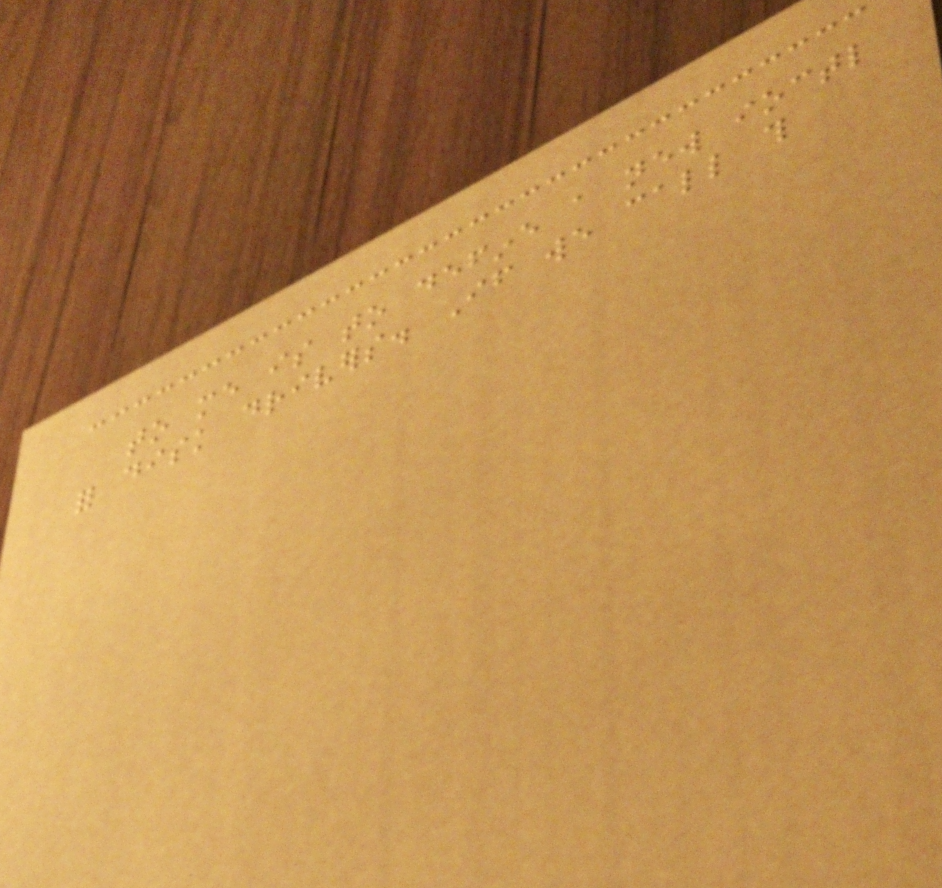to me is to define a new ioctl
for disk drivers. If we call this
